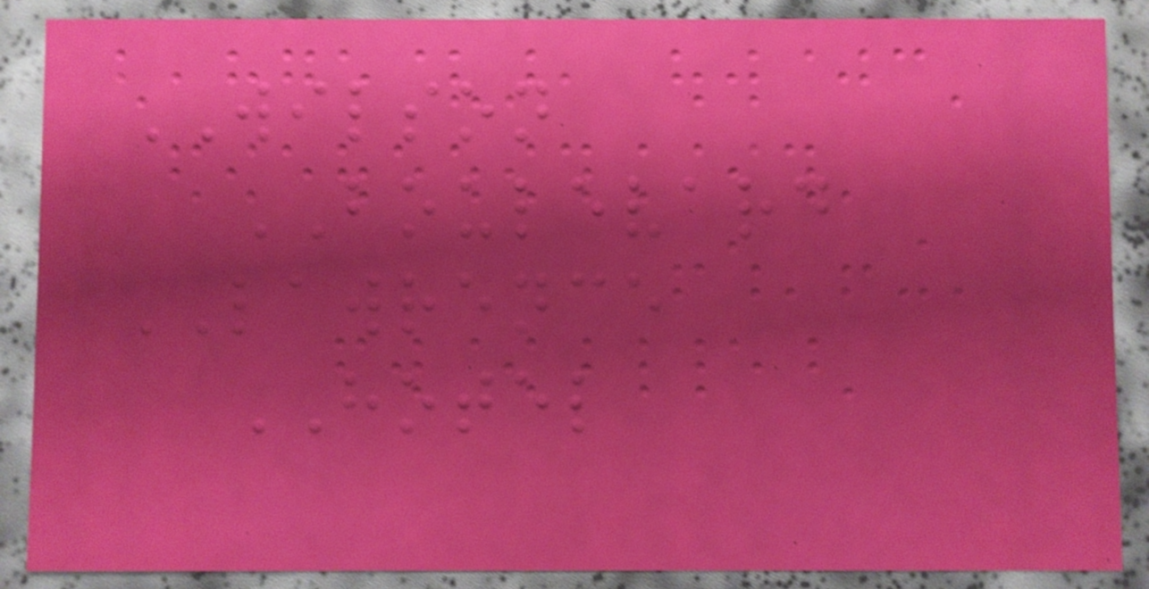WILSON
BOULEVARD
LAWRENCE
HOTEL
